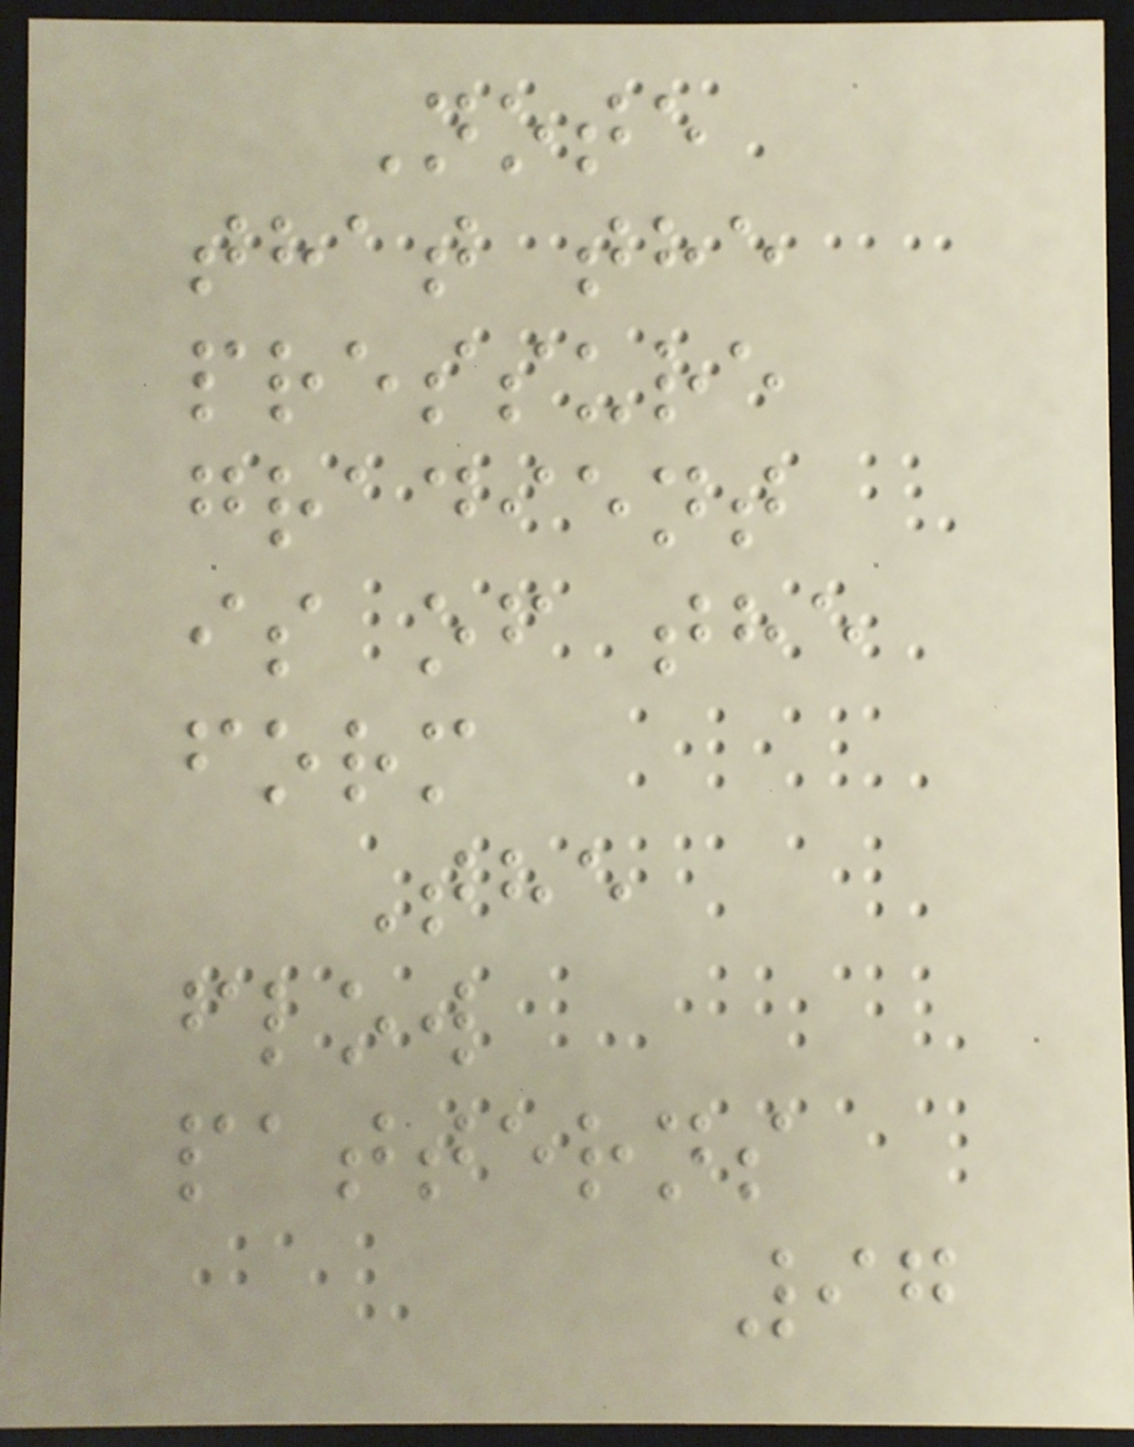Note
that the
pressure
gradient
is of the
form
The
flow
patterns
97
